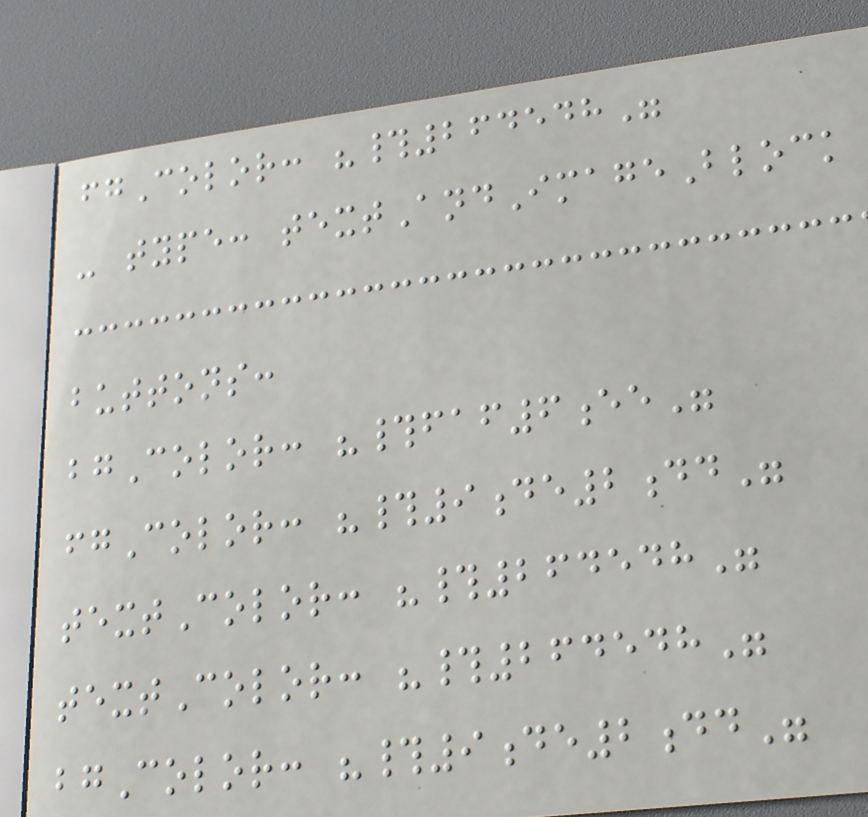fgColor: "#264548"
- type: textAndImageBlock
buttons:
bgColor: "#faf6ee"
fgColor: "#9de2dd"
textColor: "#264548"
textColor: "#264548"
bgColor: "#9de2dd"
